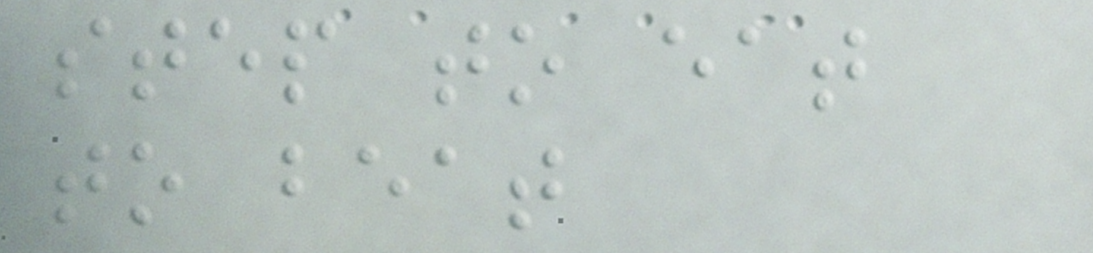step to eat
to beat
